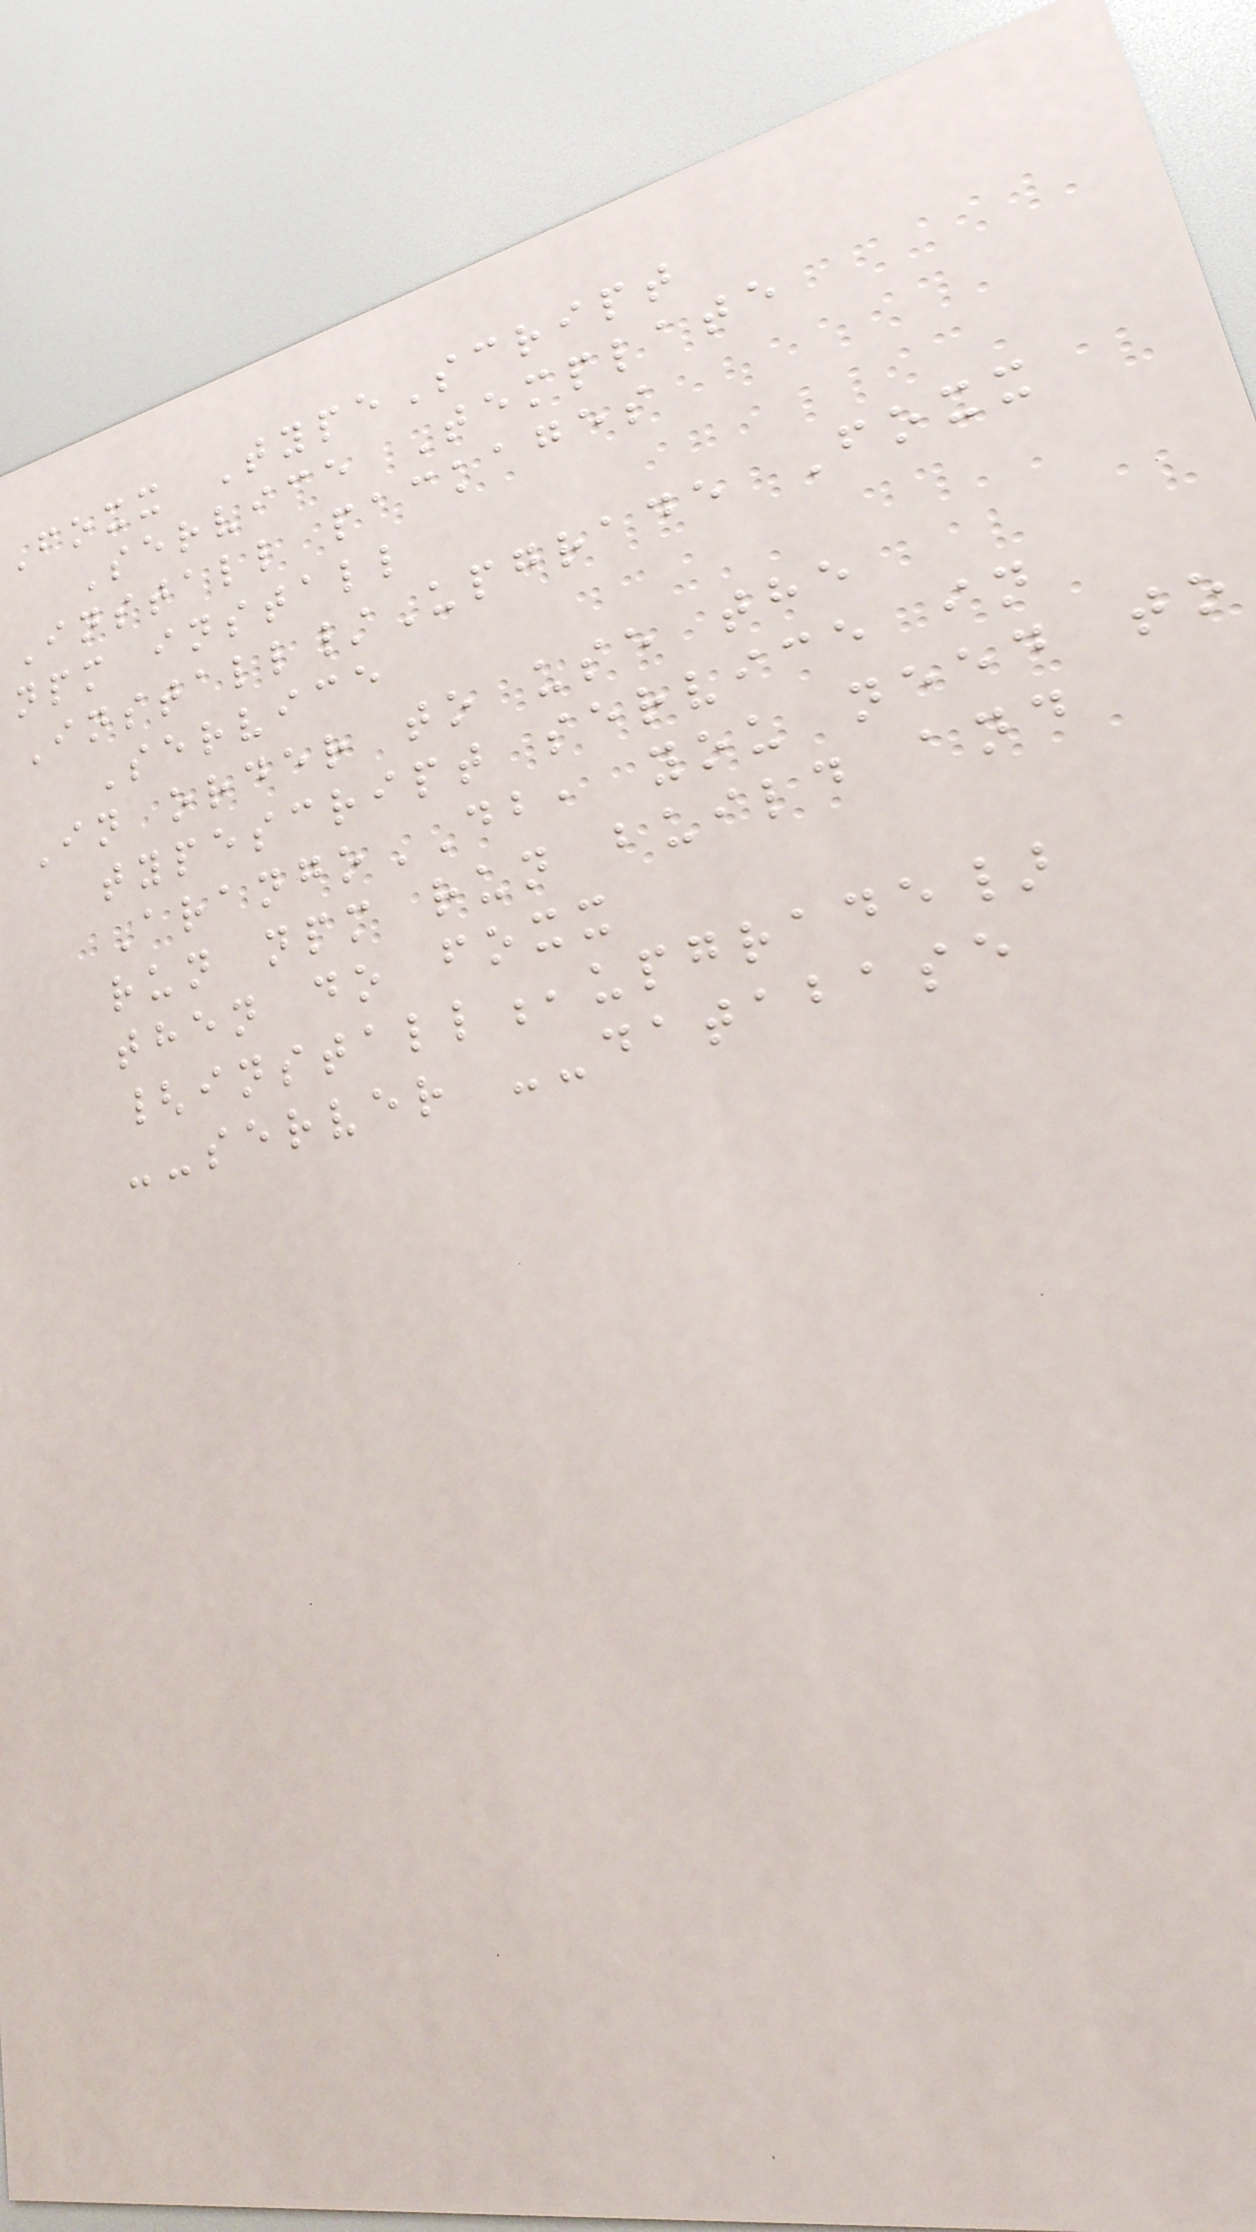Foxx TypeScript
Service Template
Install packages
npm install
Install/Upgrade Foxx
Service
In order to use the
typescript service in
ArangoDB, you need to
run npm run build and
then do foxx
{install,upgrade}
--server --database
